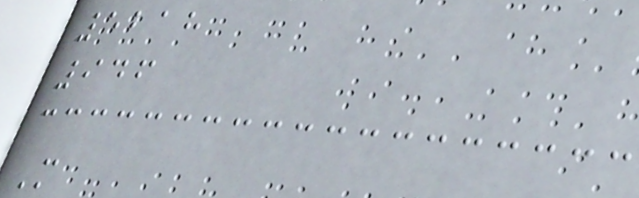5218
946
M
